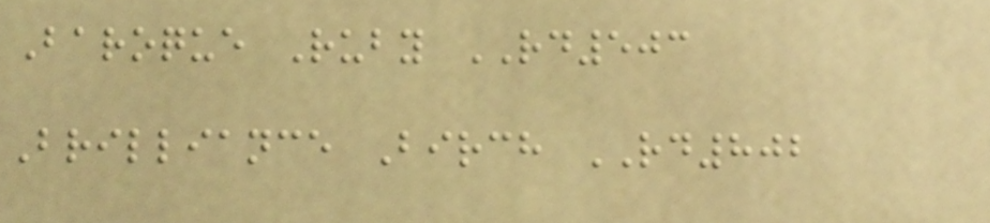Baroque Ruby RD503
Brilliance Birch RD802
